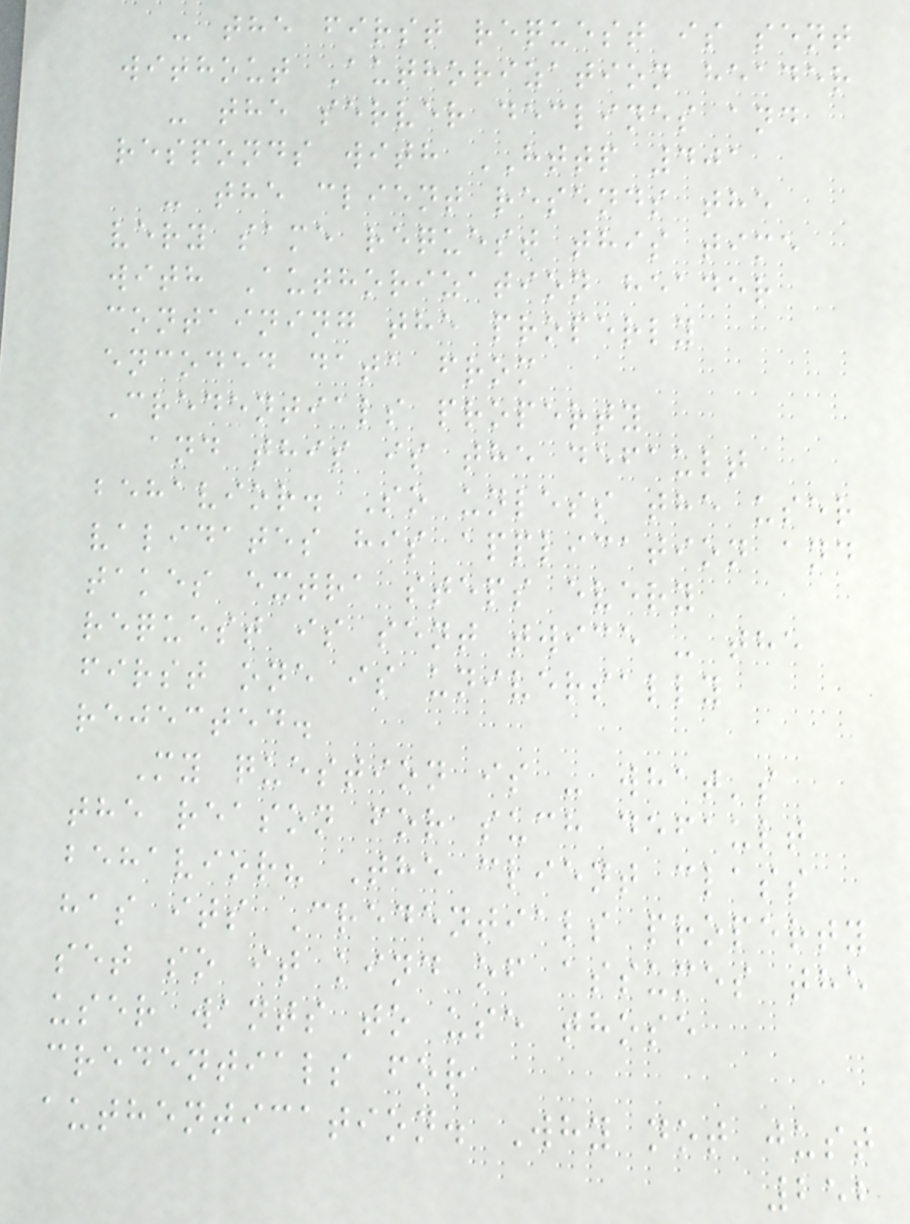- the first request is sent
without Authorization header
- the server declines and
responds with HTTP 401
- the client resends the
very same request this time
with Authorization header
containing the properly
encoded data from
Credentials property
and this is the default
behavior. So unless the user
validates his application and
takes extra steps every
request is sent twice - the
first one is universally
rejected.
My question is - what's
the reason for such default
behavior? The client class
has its Credentials property
set so it kind of assumes the
user wants to use those
credentials for
authentication. Why not just
252
